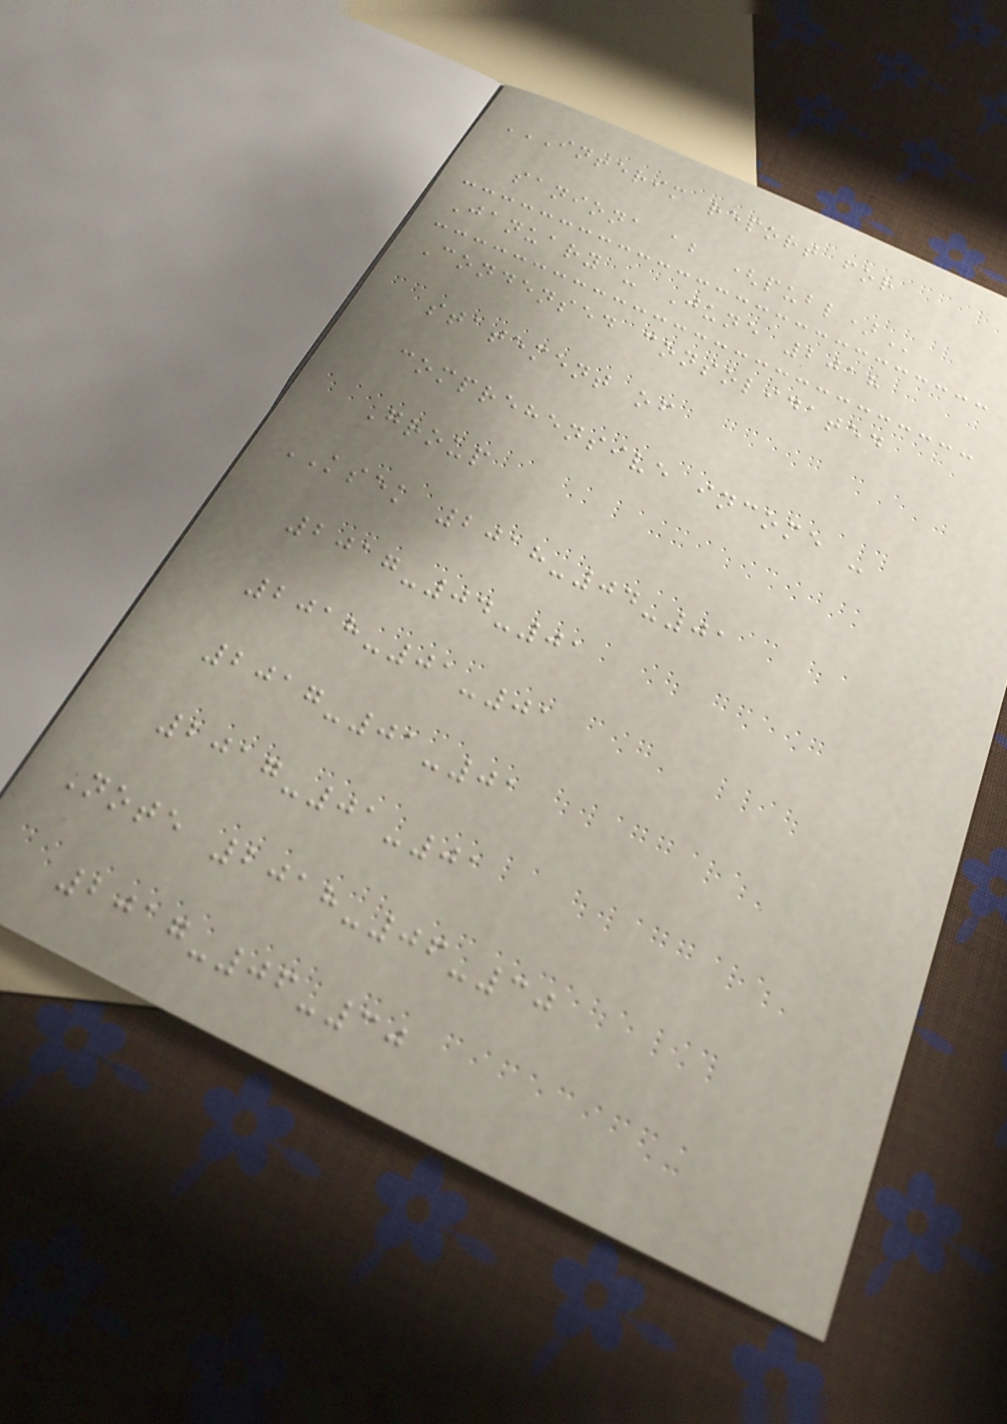INTERIM REPORT FOR
SANIONA AB (PUBL)
January - June 2018
Condensed consolidated
statement of
comprehensive income -
Group
KSEK 2018-04-01
2017-04-01
2018-01-01
2017-01-01
2017-01-01
Note 2018-06-30
2017-06-30
